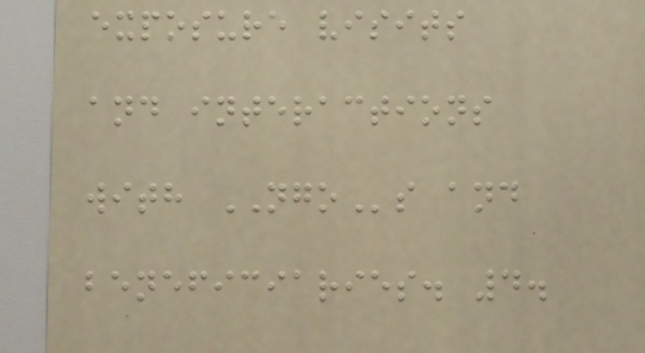exposure visits
and interactions
with NGOs and
beneficiaries. 4.
